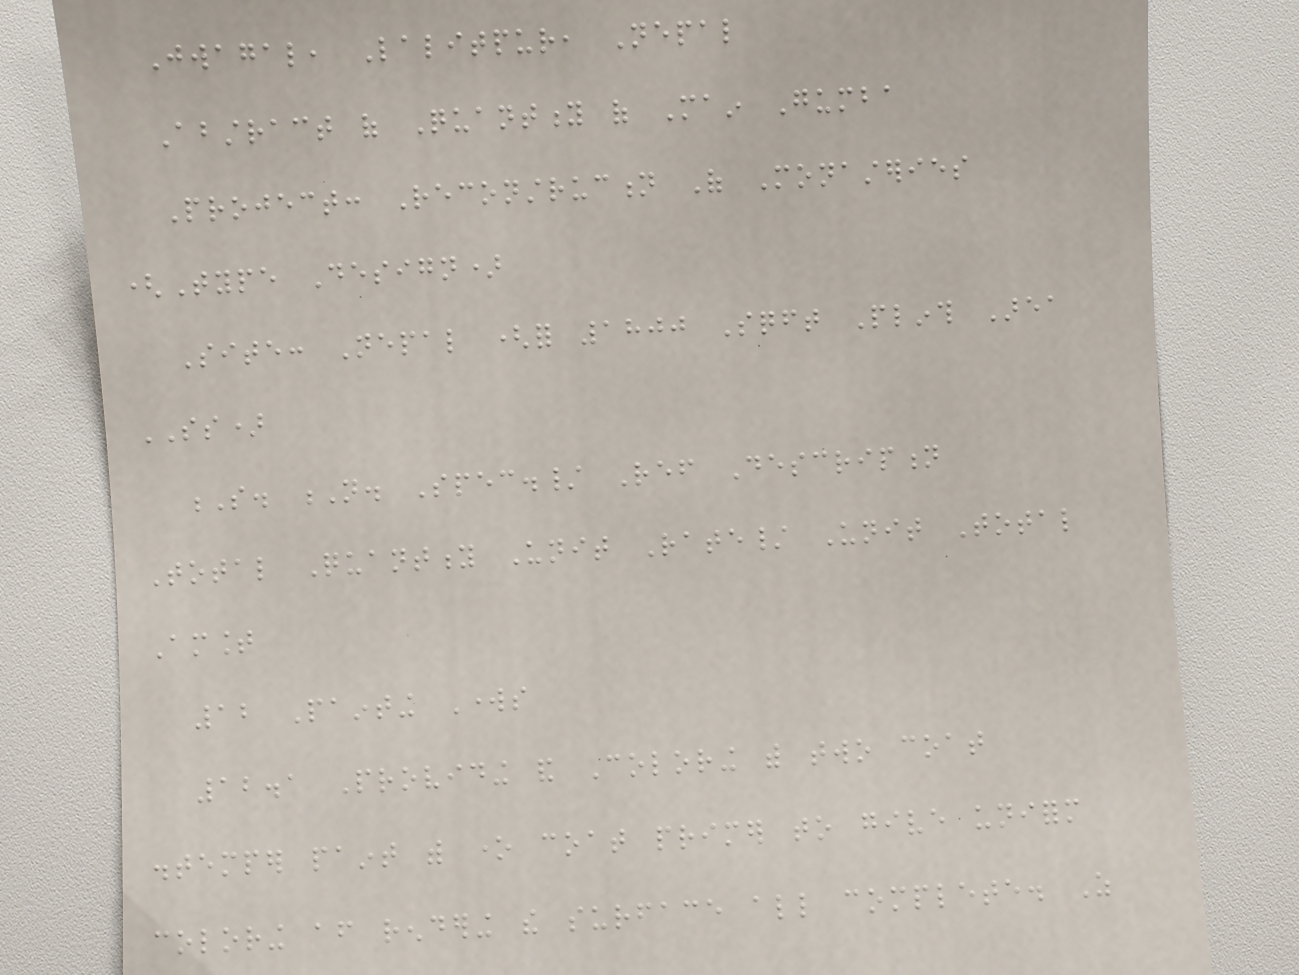Jwagal, Lalitpur, Nepal
Abstract of Quantity of Main Gumba
Project: Reconstruction Of Monasteries
(Type Design)
Site: Nepal (for 1800 Sqft Plinth Area
SS)
S. N. Spec./ Ref Description
Total Quantity Unit Rate/ Unit Total
Amount
12 Painting Works
12.1 Providing and Coloring with two coat
distemper paint with one coat primer to give uniform
coloring after rendering the surface all complete. As
